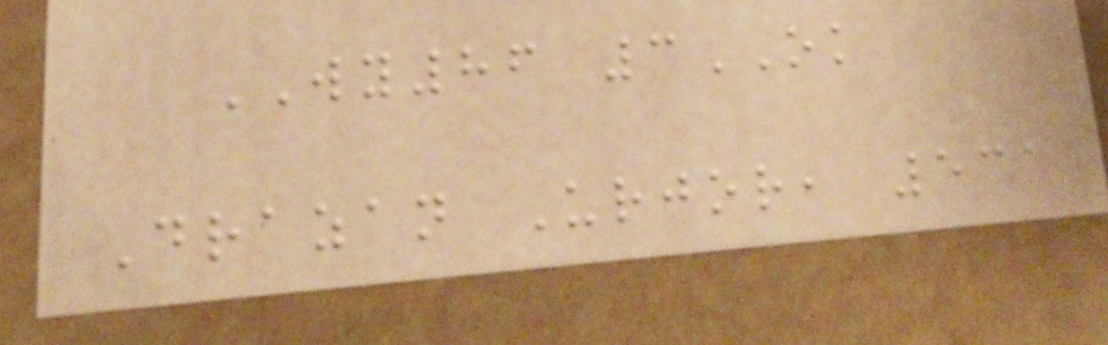WY86 3OK
Drazan Urjor, 531
